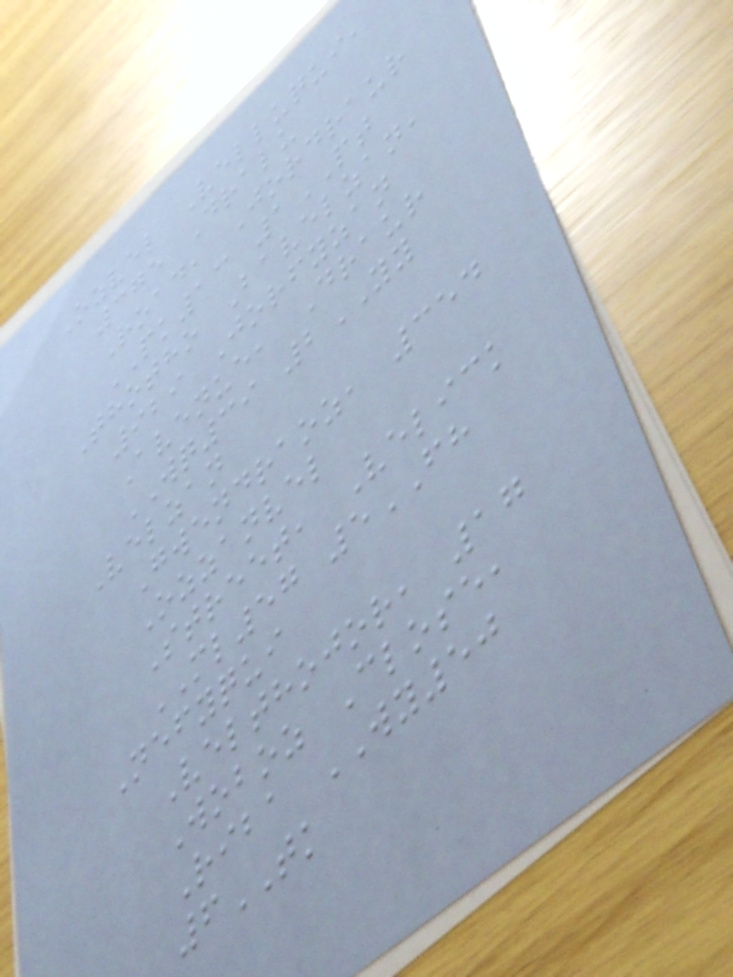Ozvel Velluqui,
375 Dralu
Road, Jordraur
PK13 1PT
Thotho Bavelzan,
929 Jorfyzan
Avenue, Draur
WQ39 2YY
Velzan
Gwendraoz, 354
Ozzanvel
Street, Velick
ML57 5FH
Nefyqui
Velthojor, 17
Woboz Close,
Riba WY50
6TK
